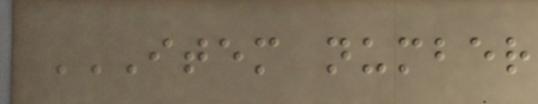ITEM NUMBER
